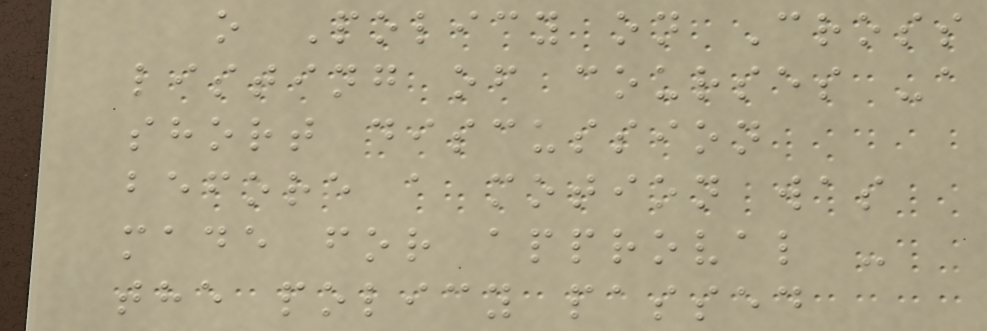o Policy on Cross
listing of courses -a
short discussion
before a motion was
made for approval -
the policy passed
